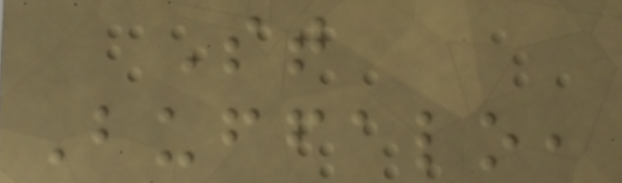St
Buffalo,
